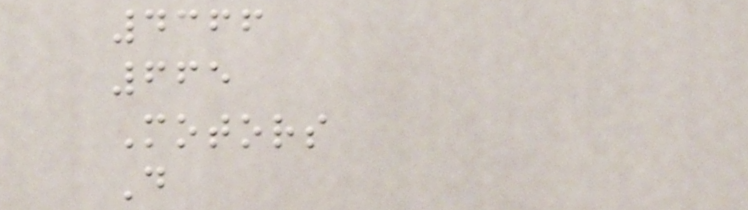4366
665
Motors
D
